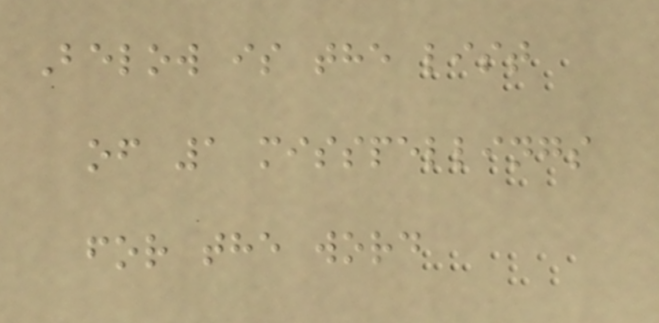Below is the list
of 1 misspellings
for the word
